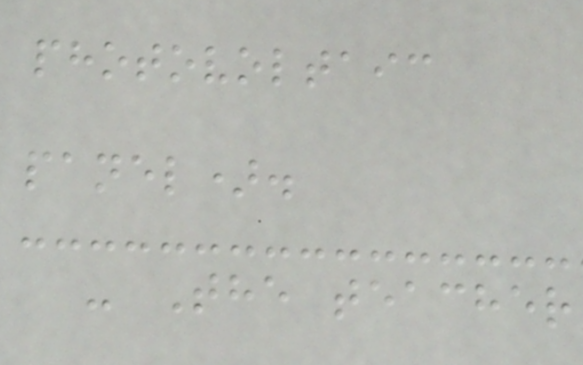photovoltaic
panel).
- The teacher
